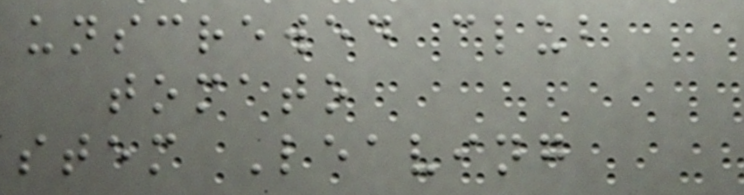unscrewed club
tomato
stem Leaving
